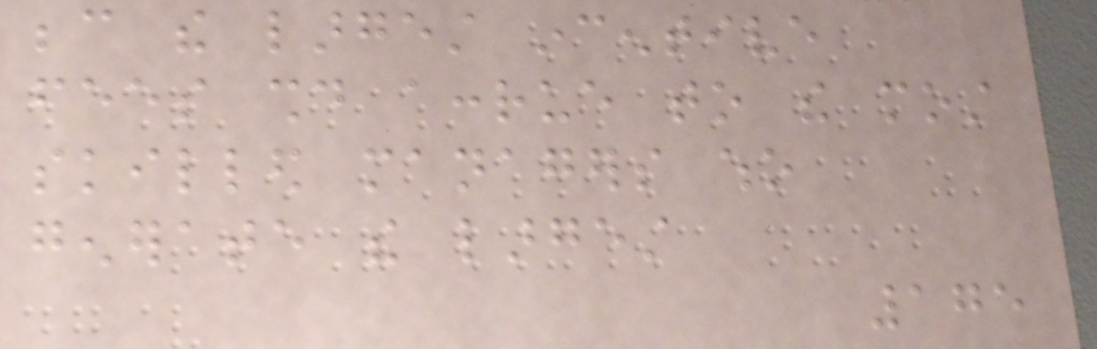because the largest incentive
fees should accrue to the most
skilled managers who
generate the largest
175
